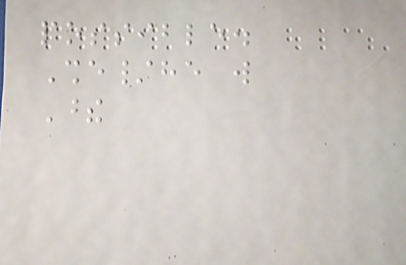possible.
She/he will
These
